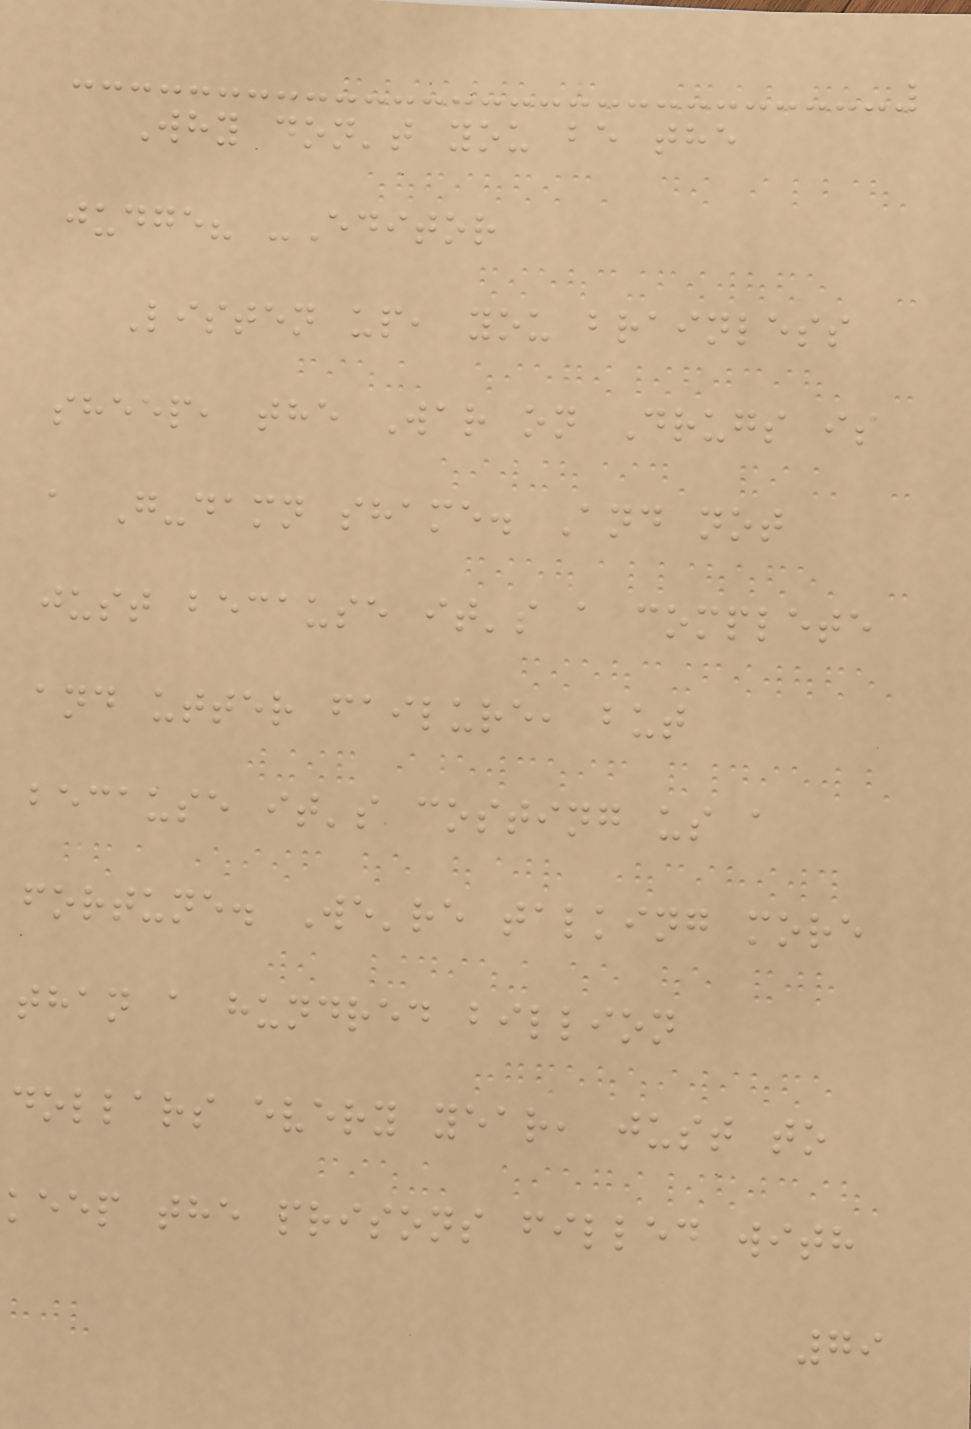Why don't you be the
judge? -Editor
Listen up, you brainless
sheep, the War on Drugs is
a G-damn shame. And not
just because it's a complete
and utter failure, but
because it's costing us a
fortune. We're talking more
than a hundred billion
dollars every year, just to
keep the prisons filled with
79
